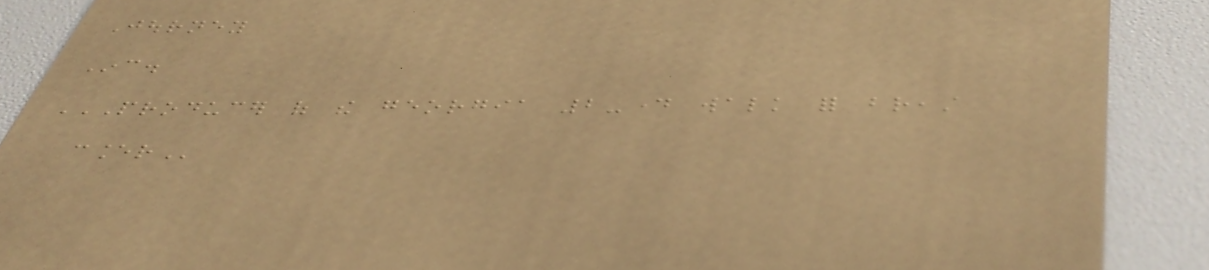Journey
Inc.
PRODUCER OF THE GEORGIA 2-DAY WALK FOR BREAST
CANCER
